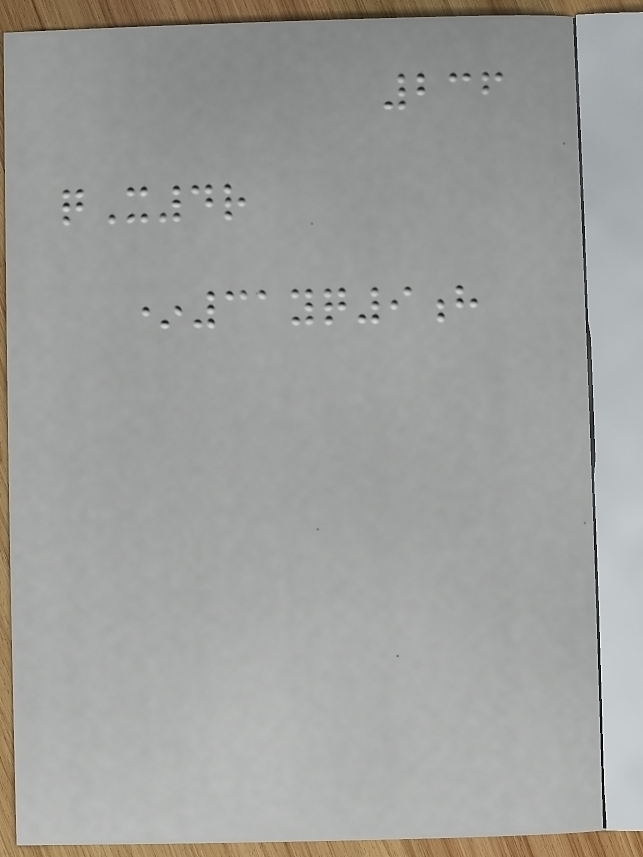236
qX4r
*31yq9h
